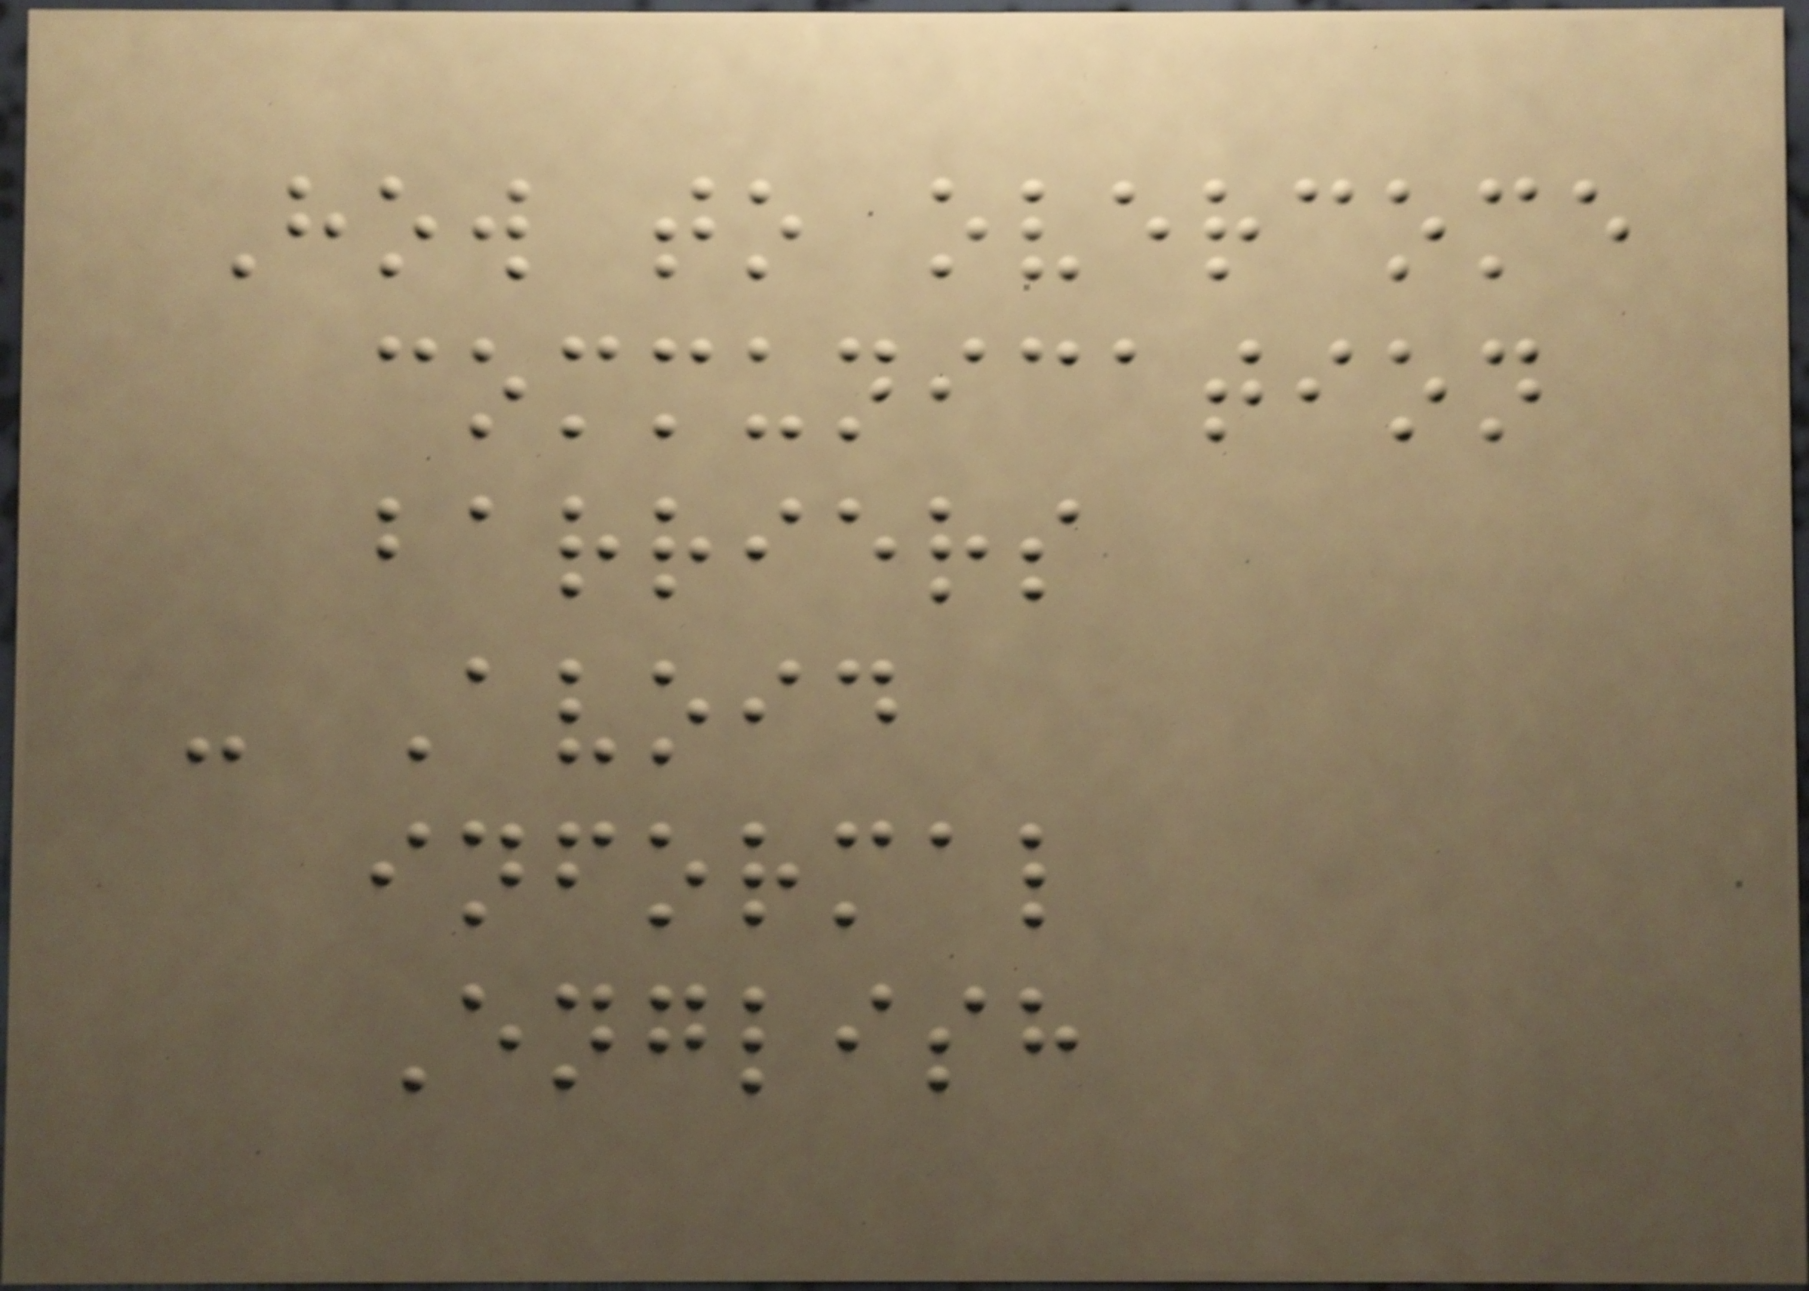How to overcome
communication
barriers
- Avoid
informal
English
